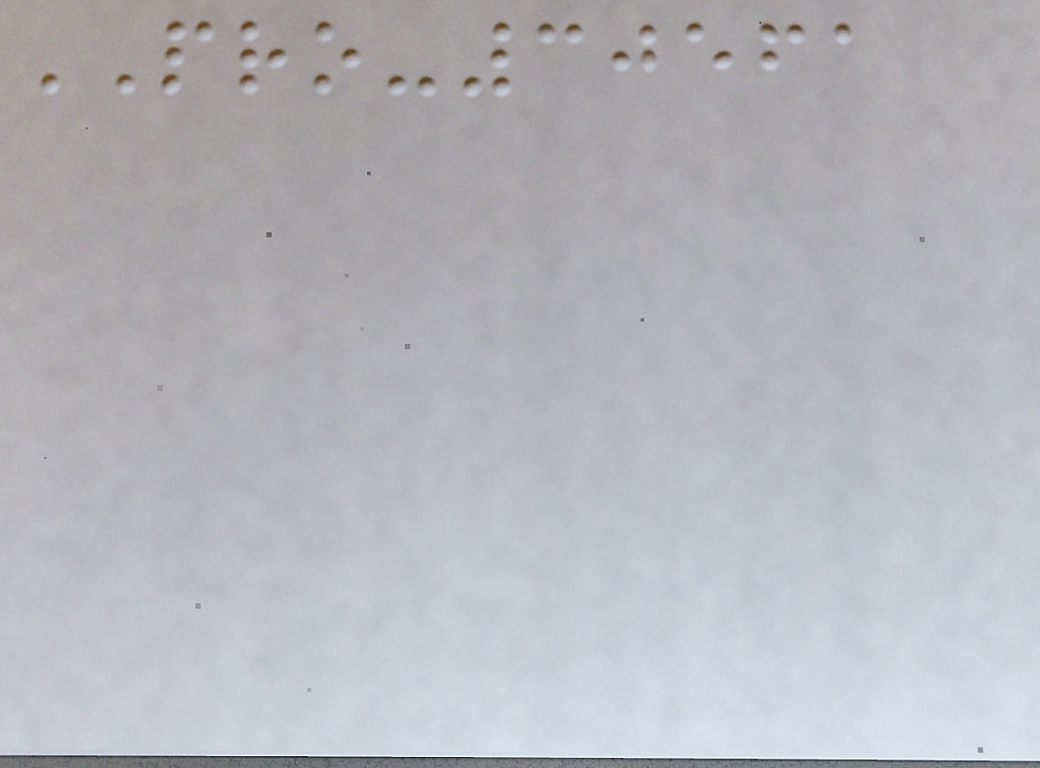PRO-30561
